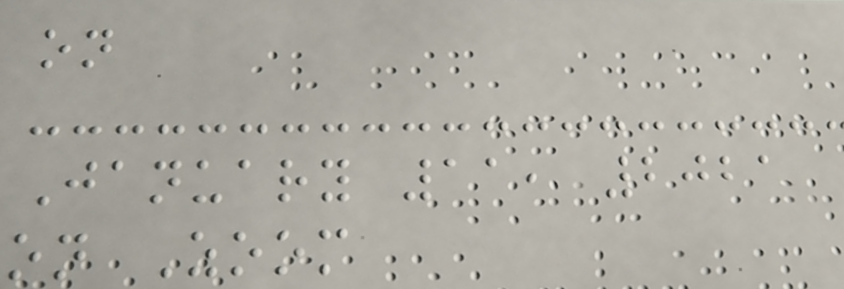on
January 11, 2021
on Zoom
